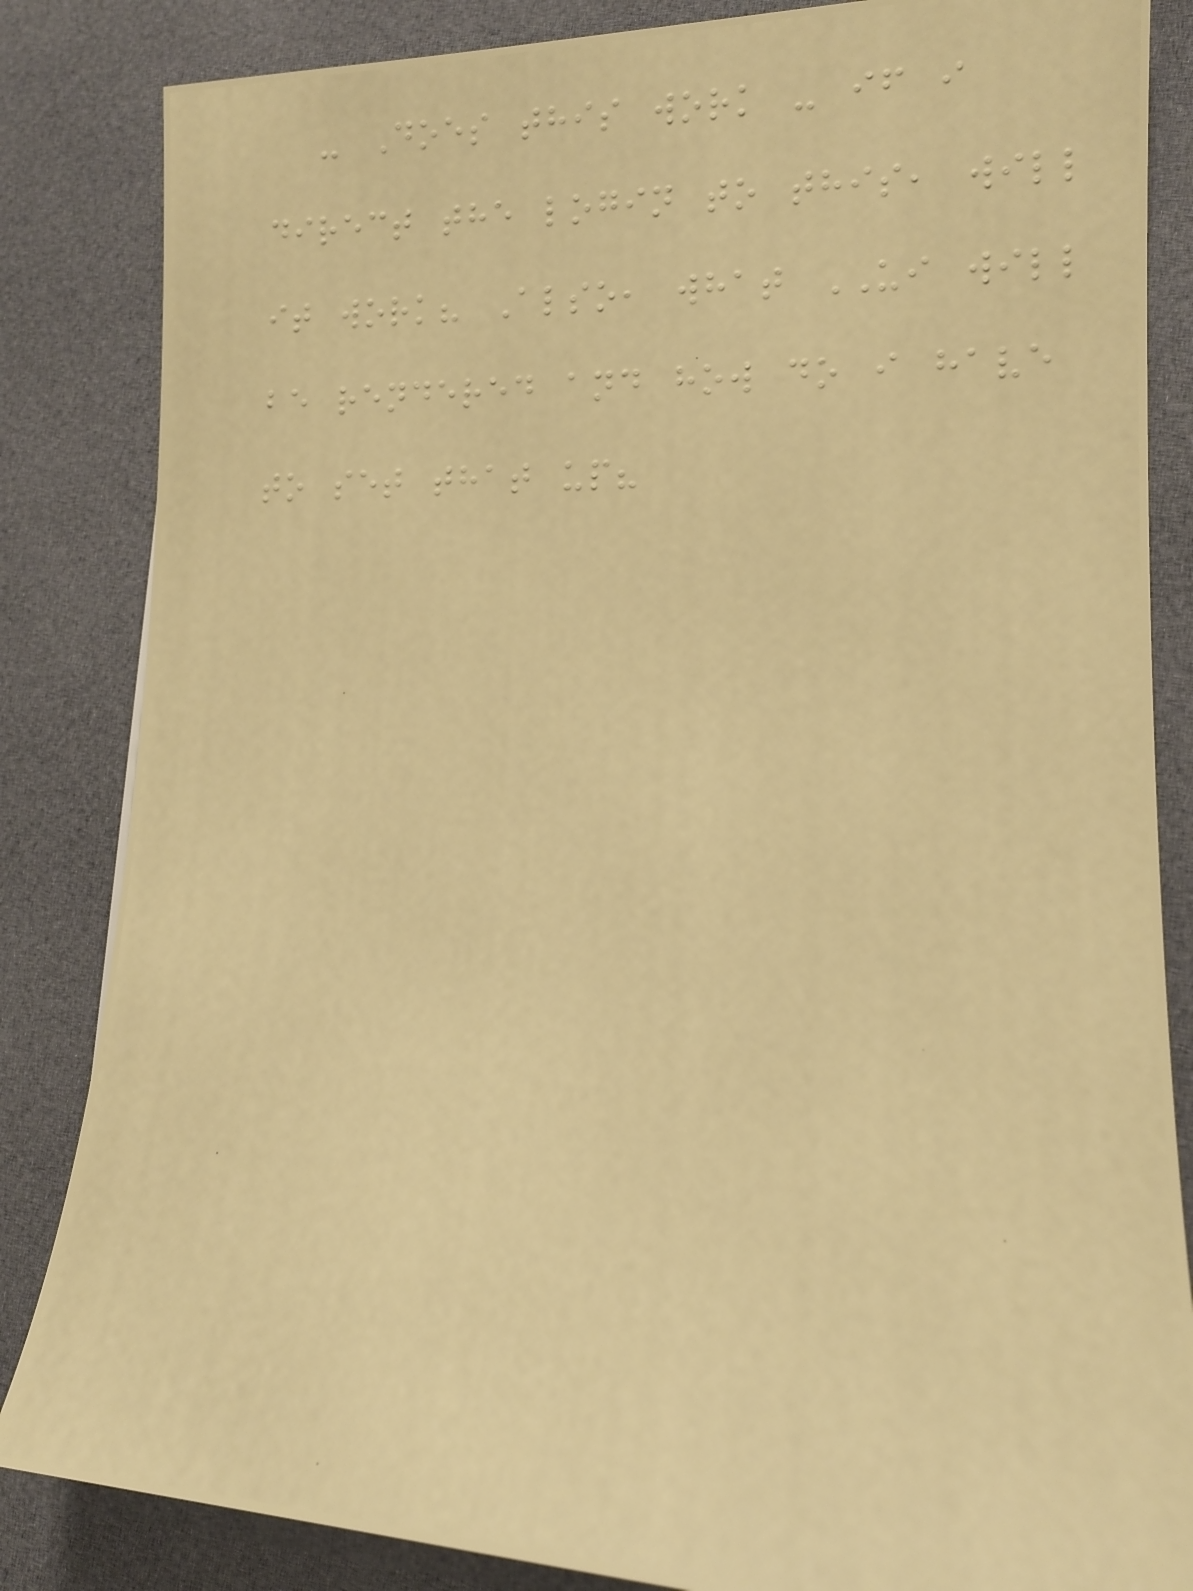- Does this work - if i
direct the login to this, will
it work? Also, what UI will
be rendered and how do i have
to set that up?
